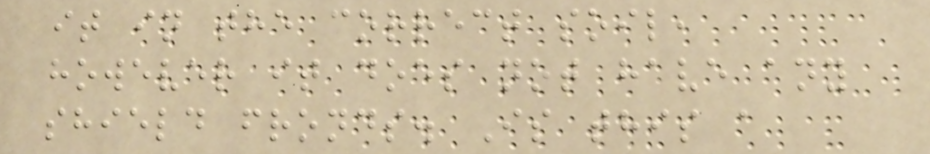it in the correct soil,
however it does not have any
shield fronds. Is this a
